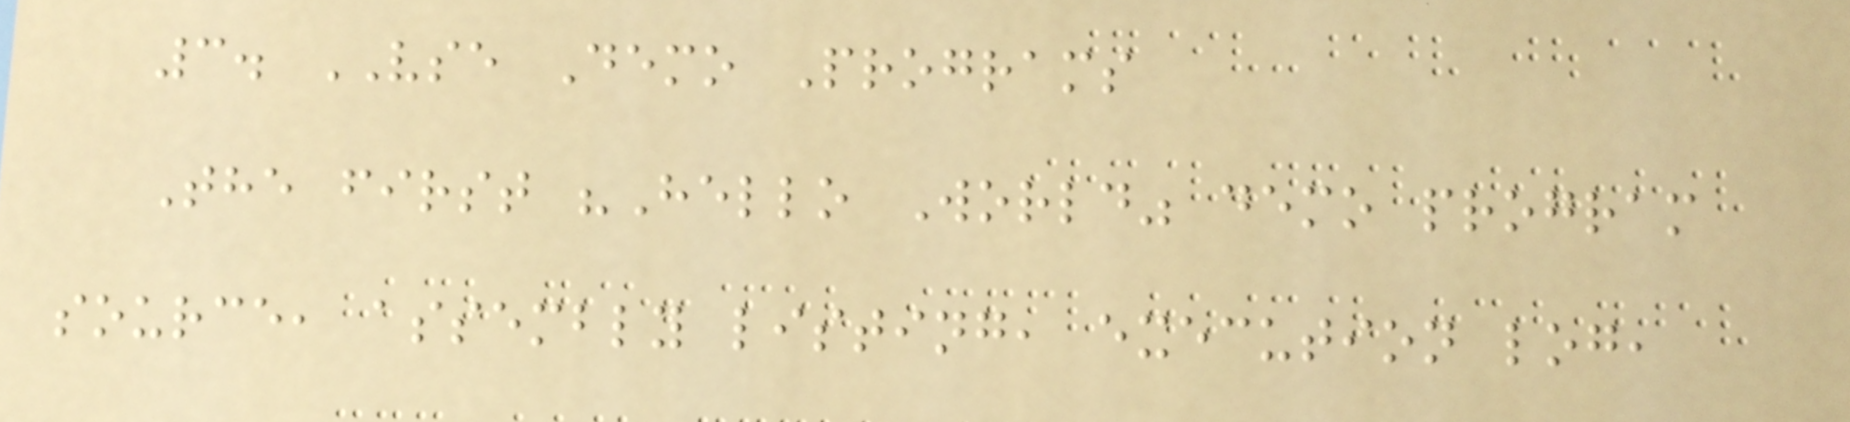3. VSE Demo Programs
The first "Hello World" demo program
source, assembly listing, execution log,
